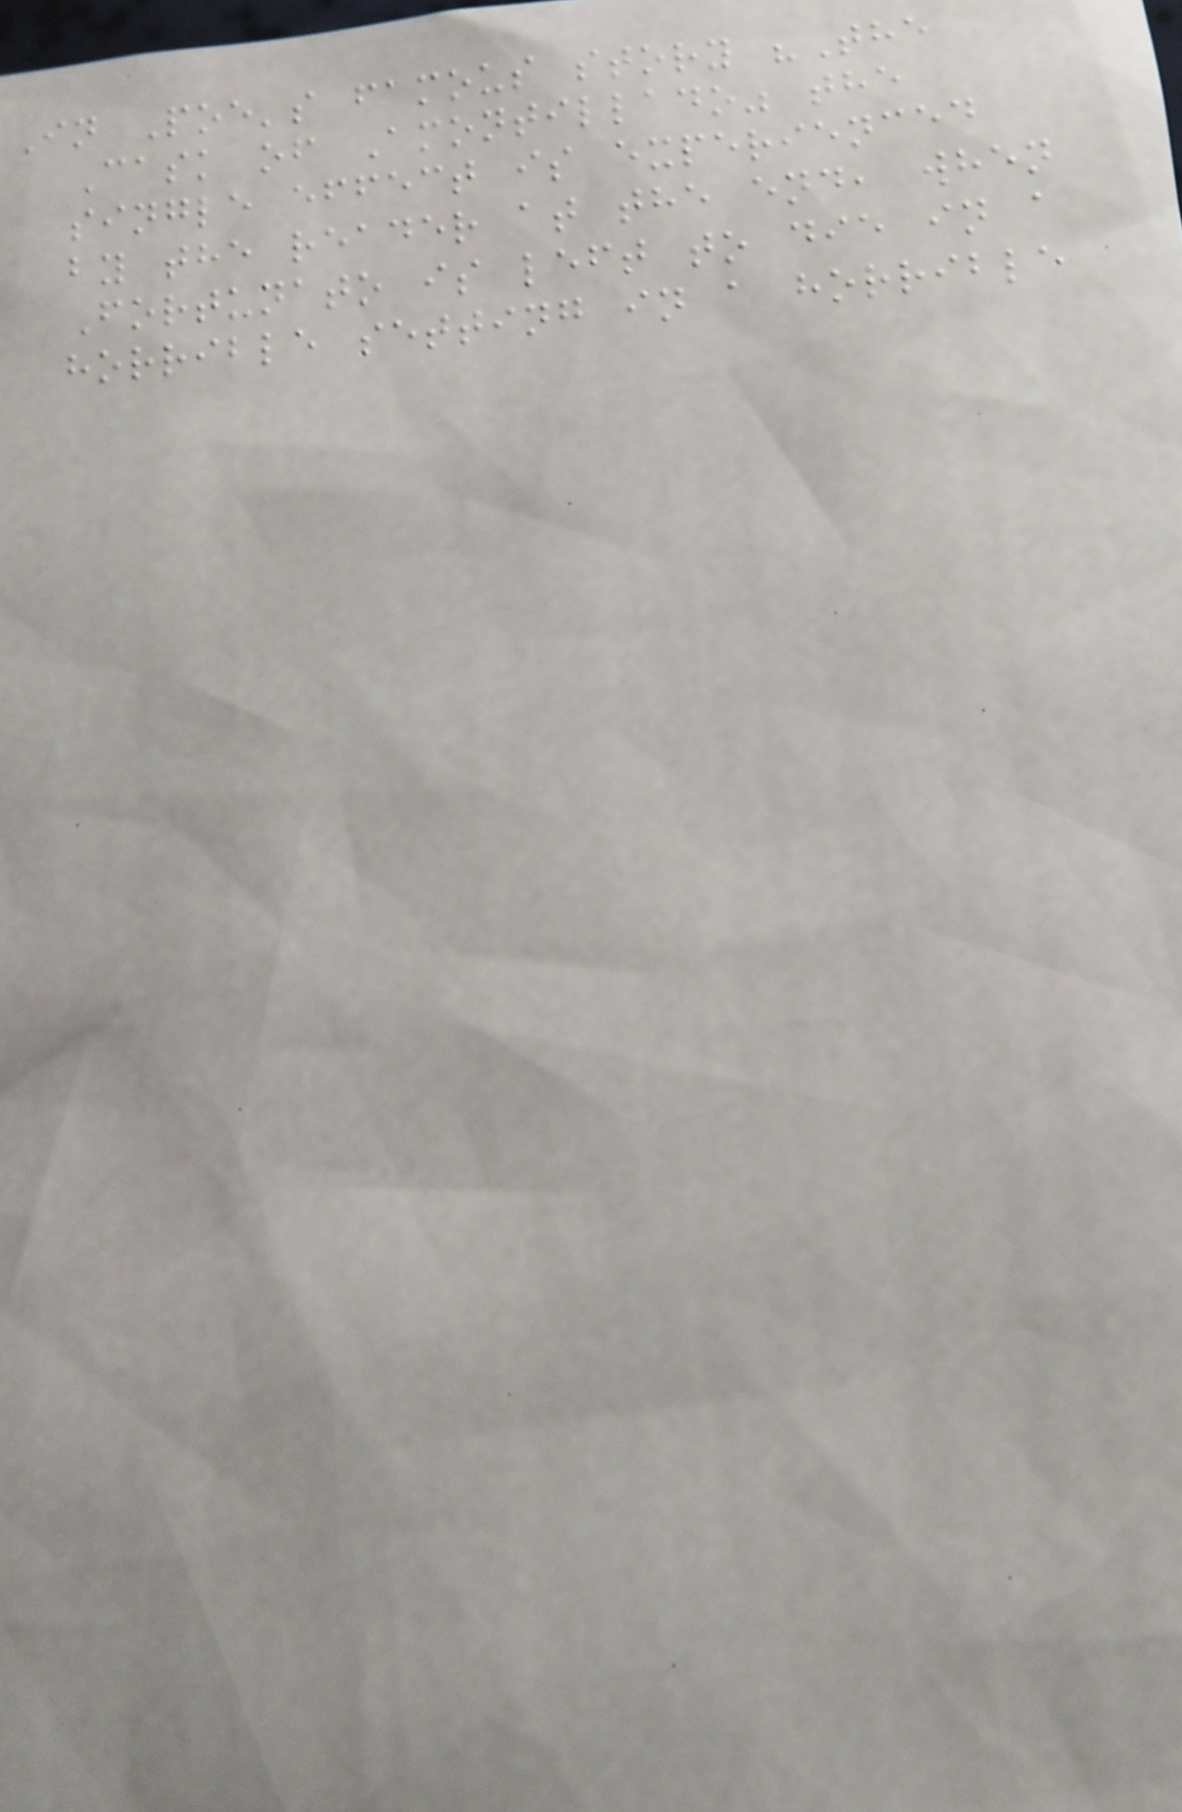In Poe's famous story "The
Cask of Amontillado" the
single effect is experienced
by the reader at the end, when
Fortunato is left to die in a
horrible setting in a horrible
